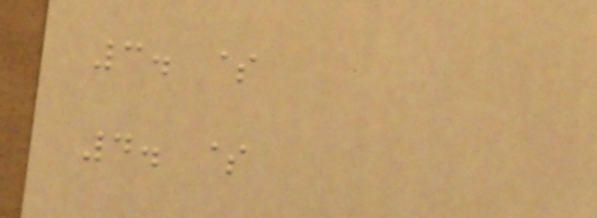3. $
4. $
